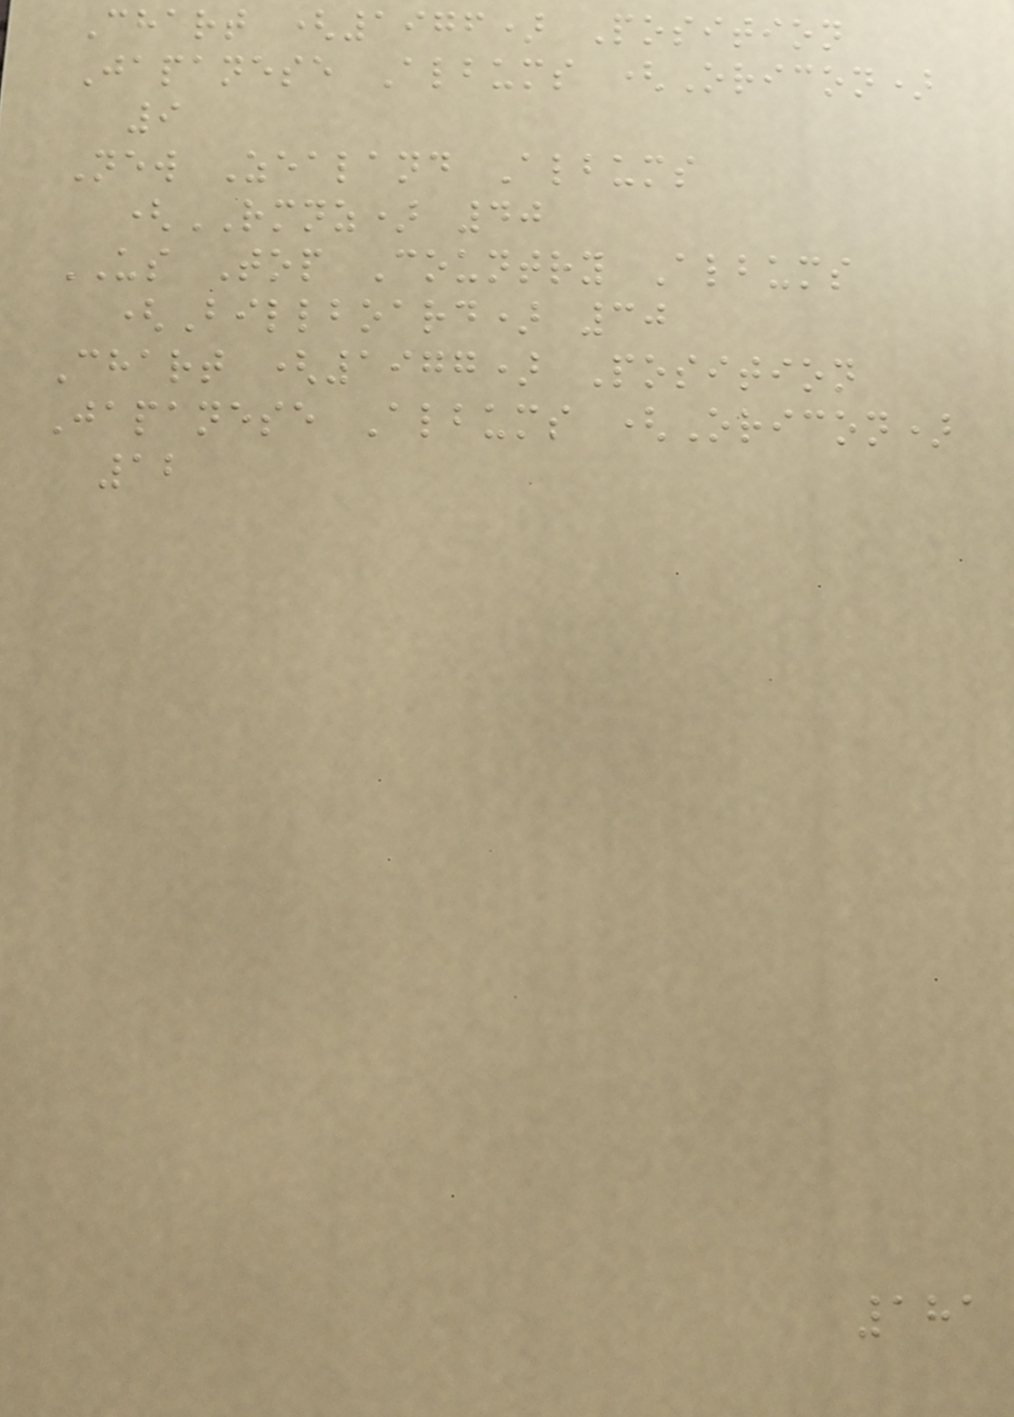Chart (1976) Position
Japanese Albums (Oricon)
9
New Zealand Albums
(RMNZ) 40
US Top Country Albums
(Billboard) 30
Chart (1977) Position
Japanese Albums (Oricon)
12
181
